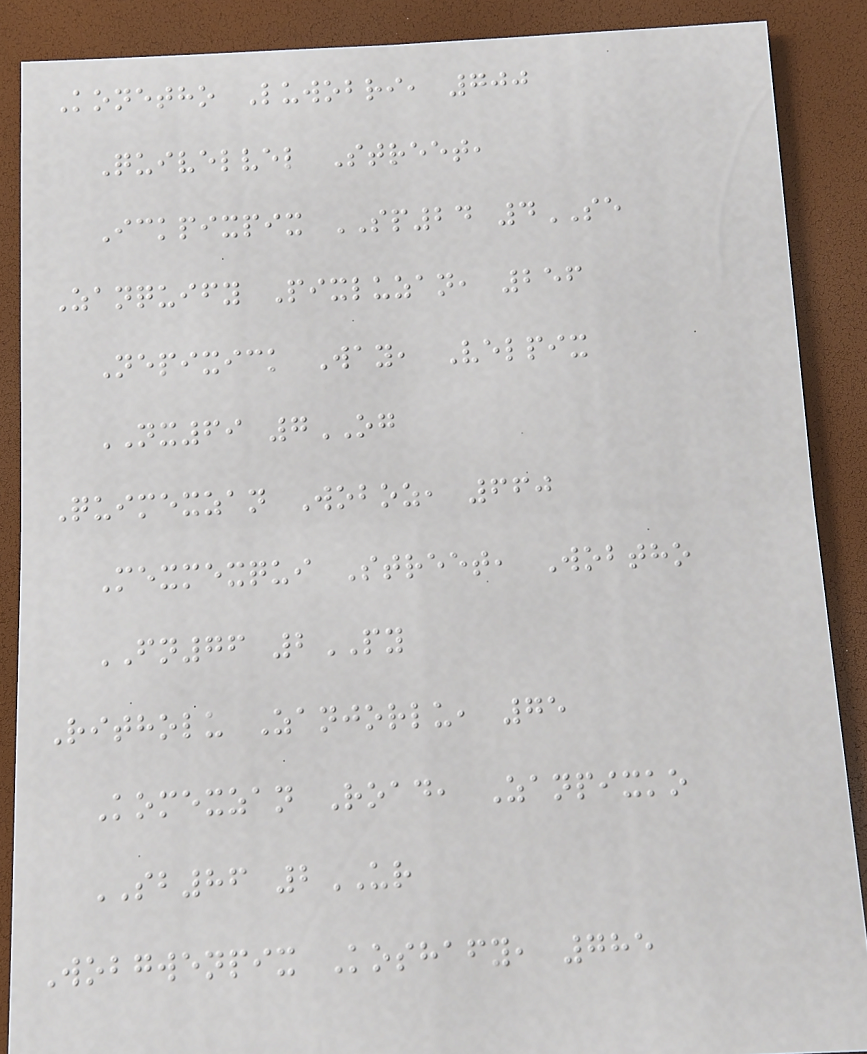Konetho Luwobri, 700
Quivelvel Street,
Ickpixpix SP24 4SE
Zanquify Pixluzan, 256
Nepixick Way, Velpix
NX69 7OG
Quimexzan Woboz, 660
Mexmexqui Street, Wobtho
FN76 2PY
Ritholu Zanjorlu, 75
Komexzan Road, Zanpixko
SB86 2UR
Wobgwenpix Koshafy, 785
